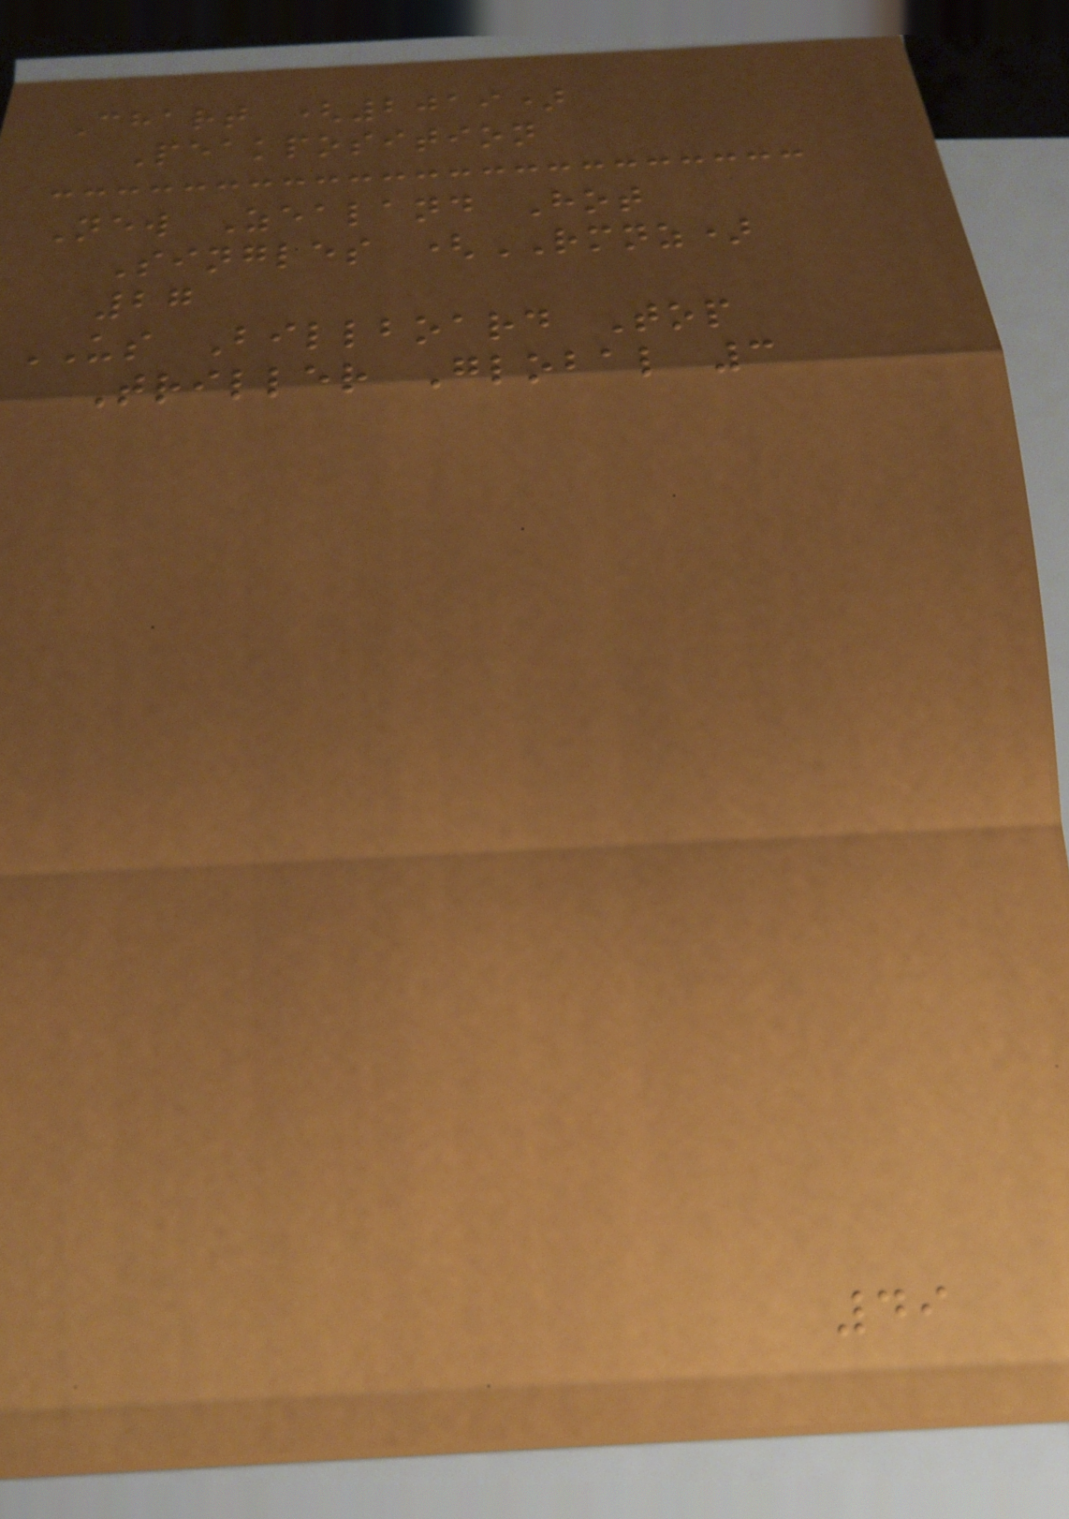Chart (2019)
Peakposition
New Zealand Hot
Singles (RMNZ)
27
US Billboard Top
Triller Global 3
49
